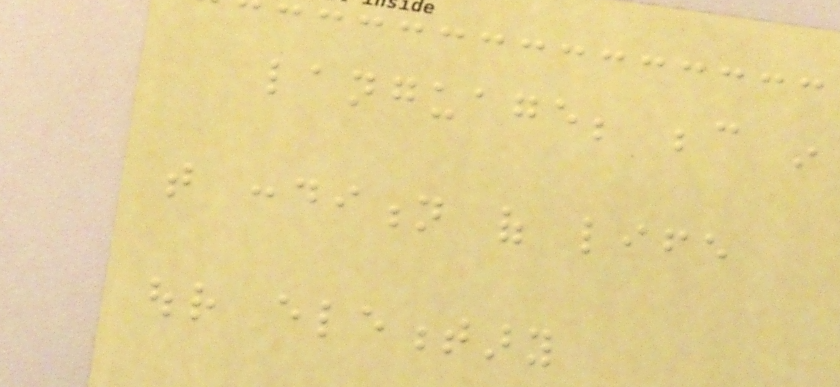language; because in
that condition of life
our elementary
